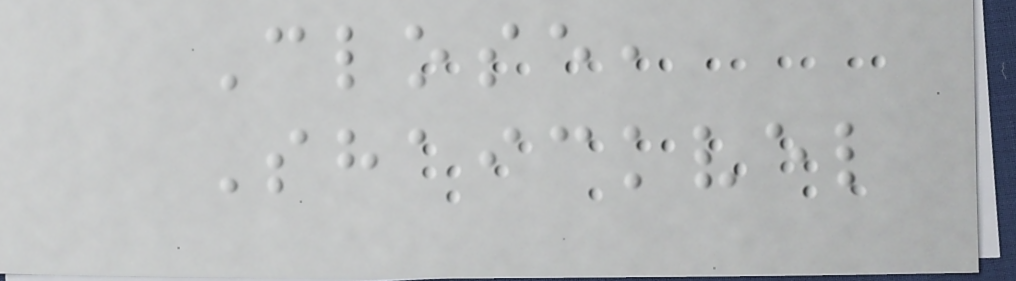Close,
Shaickvel
